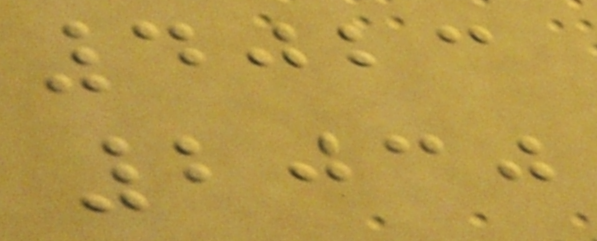4023
2030
